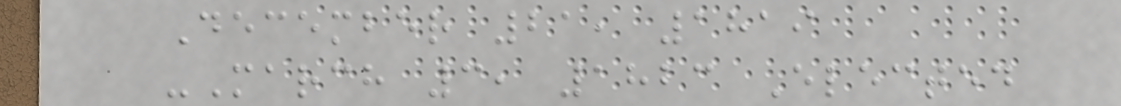December 21, 1819
-March 3, 1823 Elected
